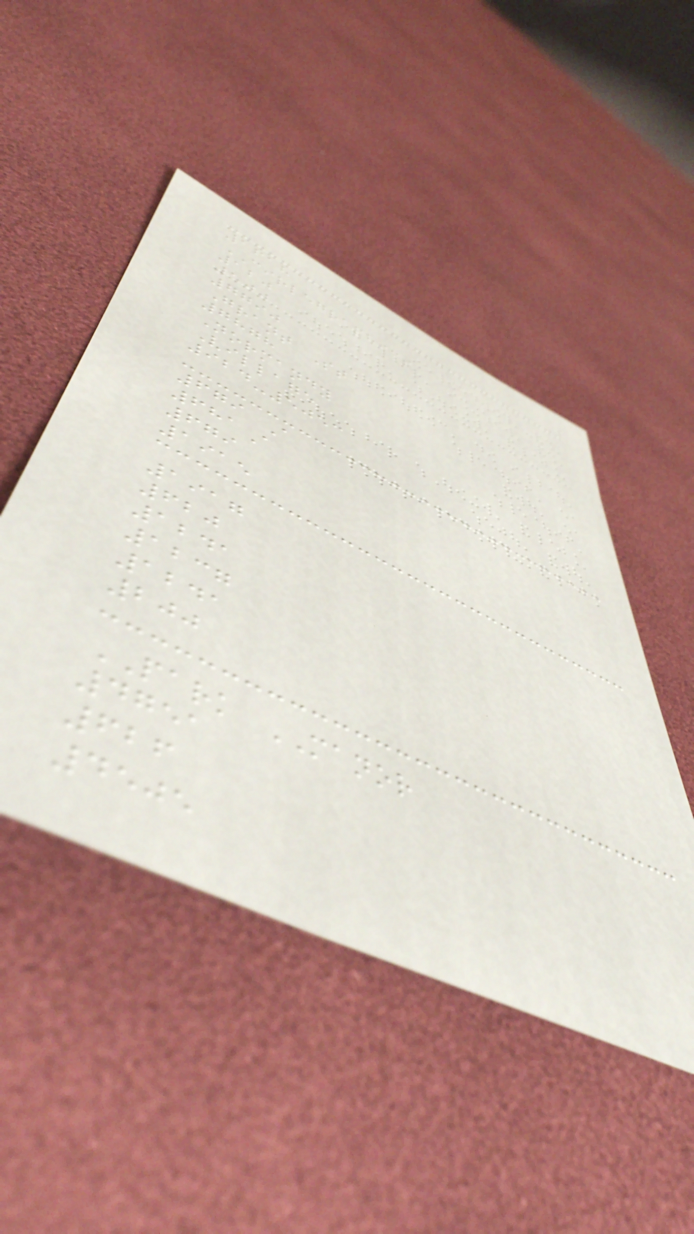1618
CIRLEGRAPHICS
120
500
7790
Grant St
7878
Normandy
Village
924-5053
679 A
681A
679
1915
1917
620
1241
1237
1241
200
PARK MANOR
4751
626
4505
